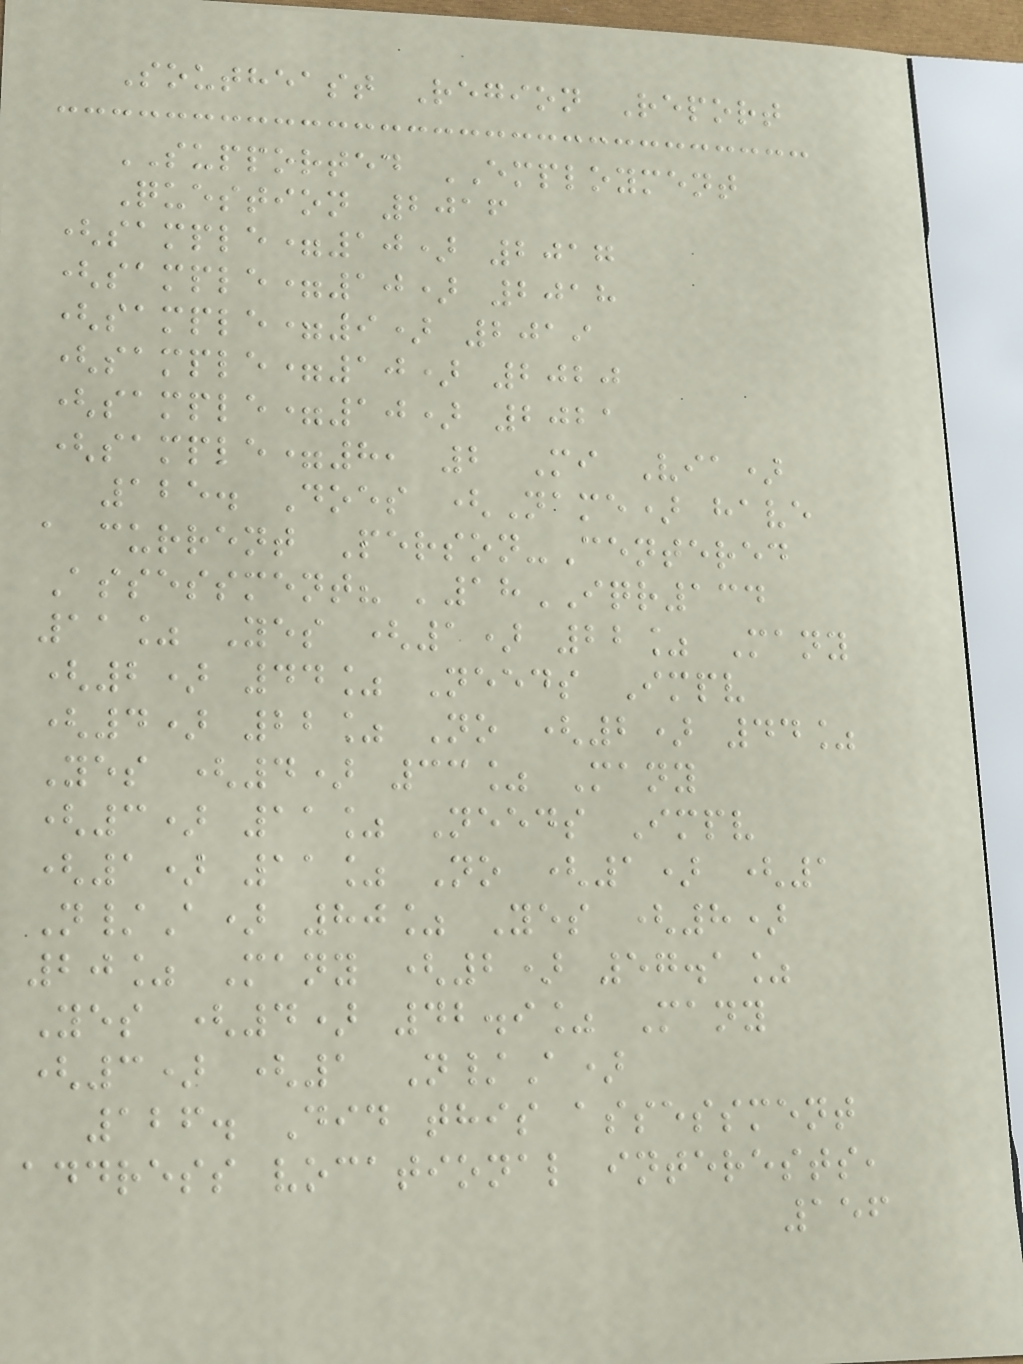Southeast Region Report
SUPPORTED EMPLOYMENT
Question 2016
(sample=10) 2017
(sample=10) 2018
(sample=9) 2019
(sample=10) 2020
(sample=10) 2021
(sample=8, 2 Mi Via)
125. Does (Name) have
a current Person-Centered
Assessment? '18IQR134
11% Yes (1) 22% Many
(2) 44% Needs Impv
(4) 22% No (2) 44%
Yes (4) 33% Many
(3) 11% Needs Impv
(1) 11% No (1) (1
N/A) 80% Yes (8)
20% Many (2) 57.1%
Yes (4) 42.9% Many
(3) (1 N/A)
126. Did this assessment
address vocational interests,
156
